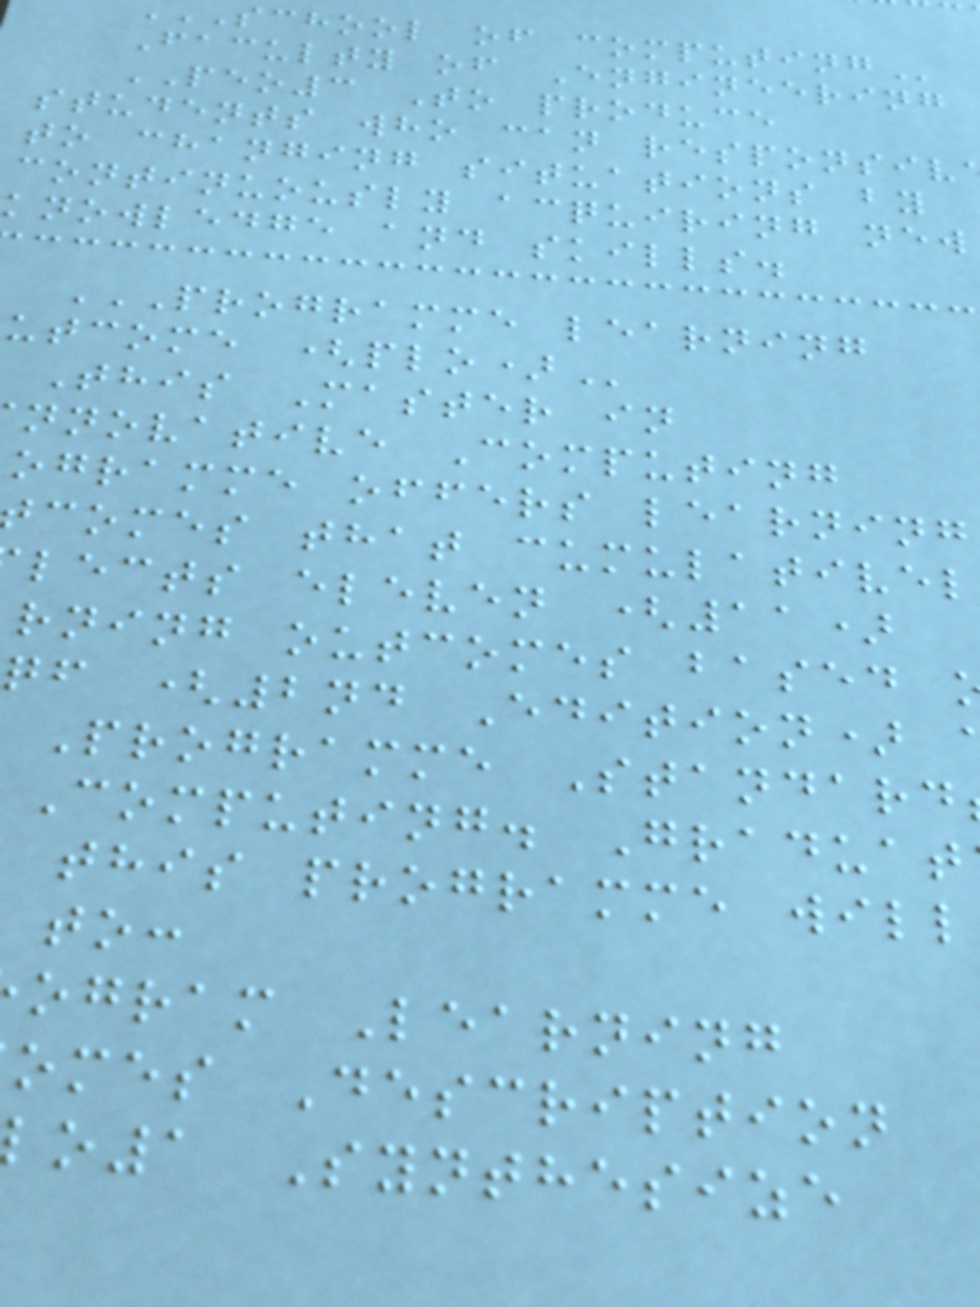school of
Faculty of Engineering
PEO3 To produce
students who can responsiv
to changing situations by
continuously acquiring new
knowledge and skills.
PROGRAMME LEARNING
utcome
This Master in
nnovative Computing
ogramme offers learning
comes that cumulativel
lects eleven (11)
rning outcomes based
qf (2nd Edition)
Programme Standard
Computing. Graduat
this programme will
ogram Learning
omes Description
o1 Synthesize
